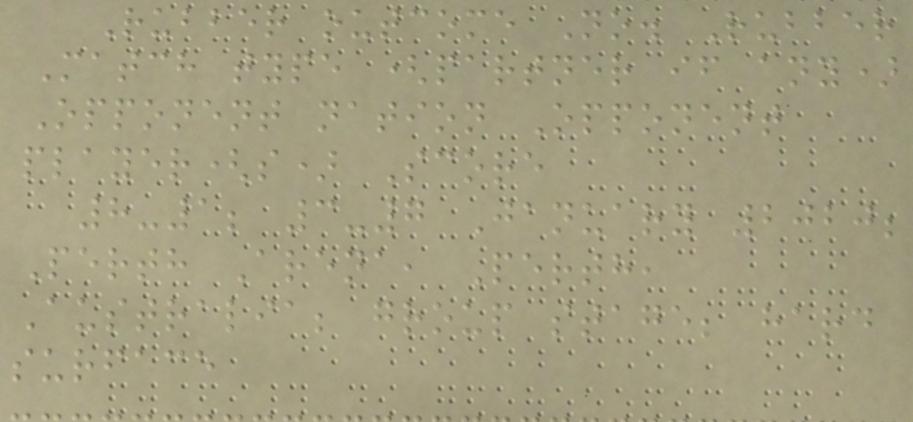Rubber outcome No. Rubber
Match type (partner if any)
Opponent nation Opponent
player(s) Score
8-1; 3-7 January 2020;
Perth Arena, Perth,
Australia; group stage; hard
surface
